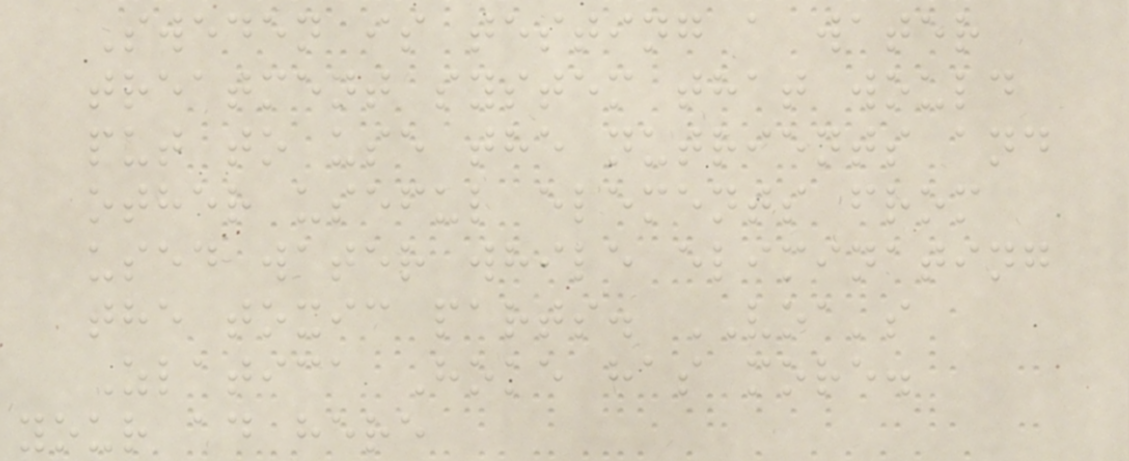Sweden is testing a water
treatment system that would
put to use the nutrients and
other useful elements from
used water while eliminating
the toxic parts. VOA's
Zlatica Hoke has more.
your ad here
